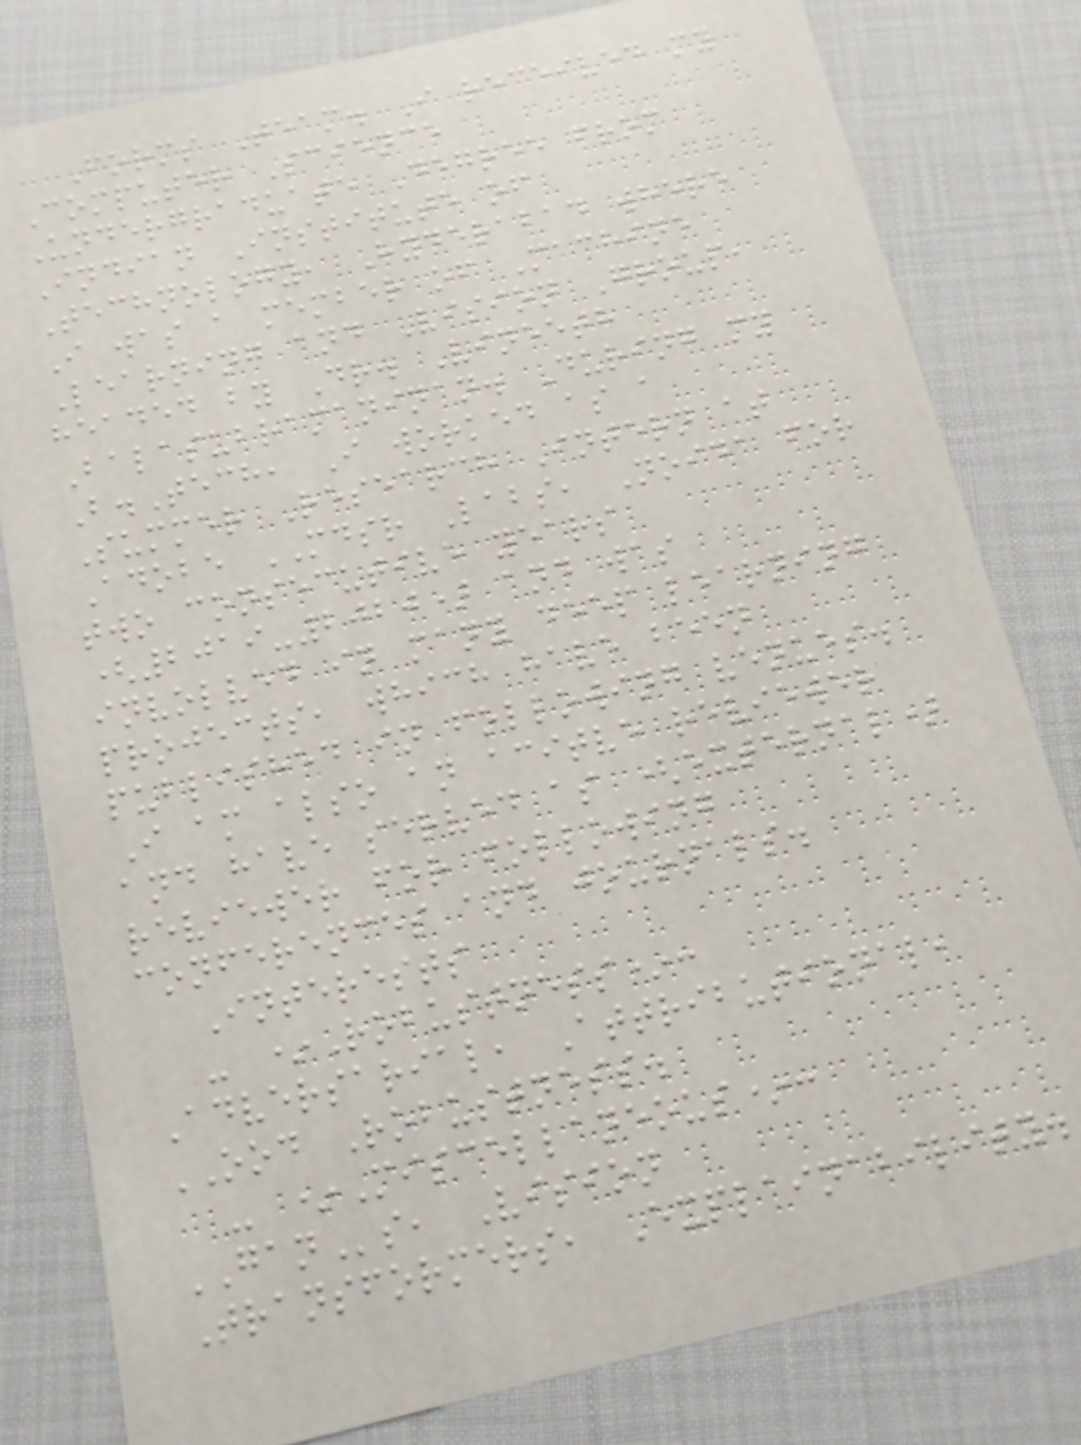Forms Team. I received my
Computer Science
Undergraduate Degree from
Indian Institute of
Technology, Hyderabad where
I was a member of Machine
Learning and Vision Group,
headed by Dr. Vineeth
Balasubramaninan. During my
B.Tech, I worked as a
Summer Research Intern at
Adobe MDSR Labs, Noida for
two consecutive years
(2019-2020) and was
involved in many deep learning
projects, which have been
published in following venues.
I am also an acitve reviewer
and have served as (external)
reviewer for following
conferences and journals.
Interests
- *Robustness*:
Adversarial, Attributional,
OOD Robustness.
- *Miscellaneous*:
GANs, Vision
Transformers, Explainability.
